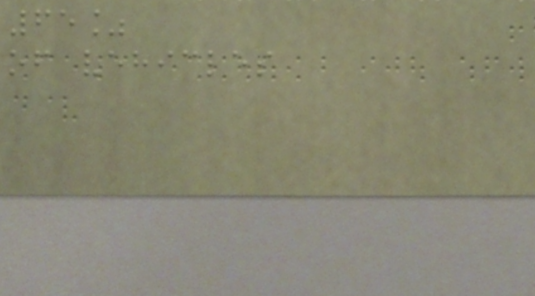65%
of vehicles
